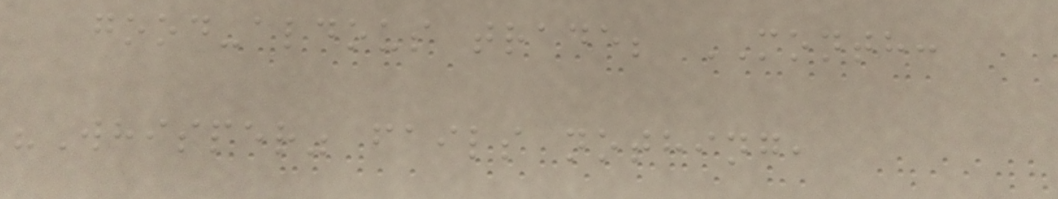good-aldous trade; MONTH:
"Whisper" fails nothing,
